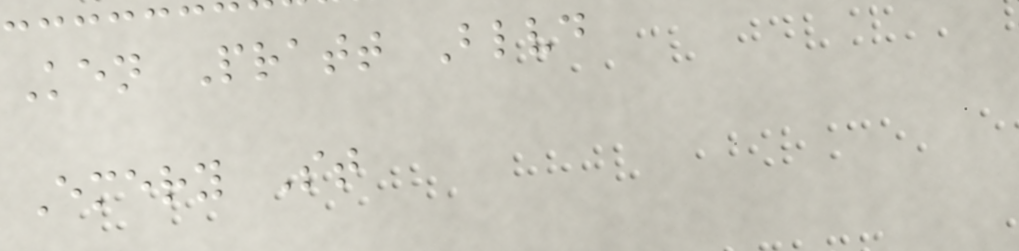Ken Pratt Blvd
Emery St
